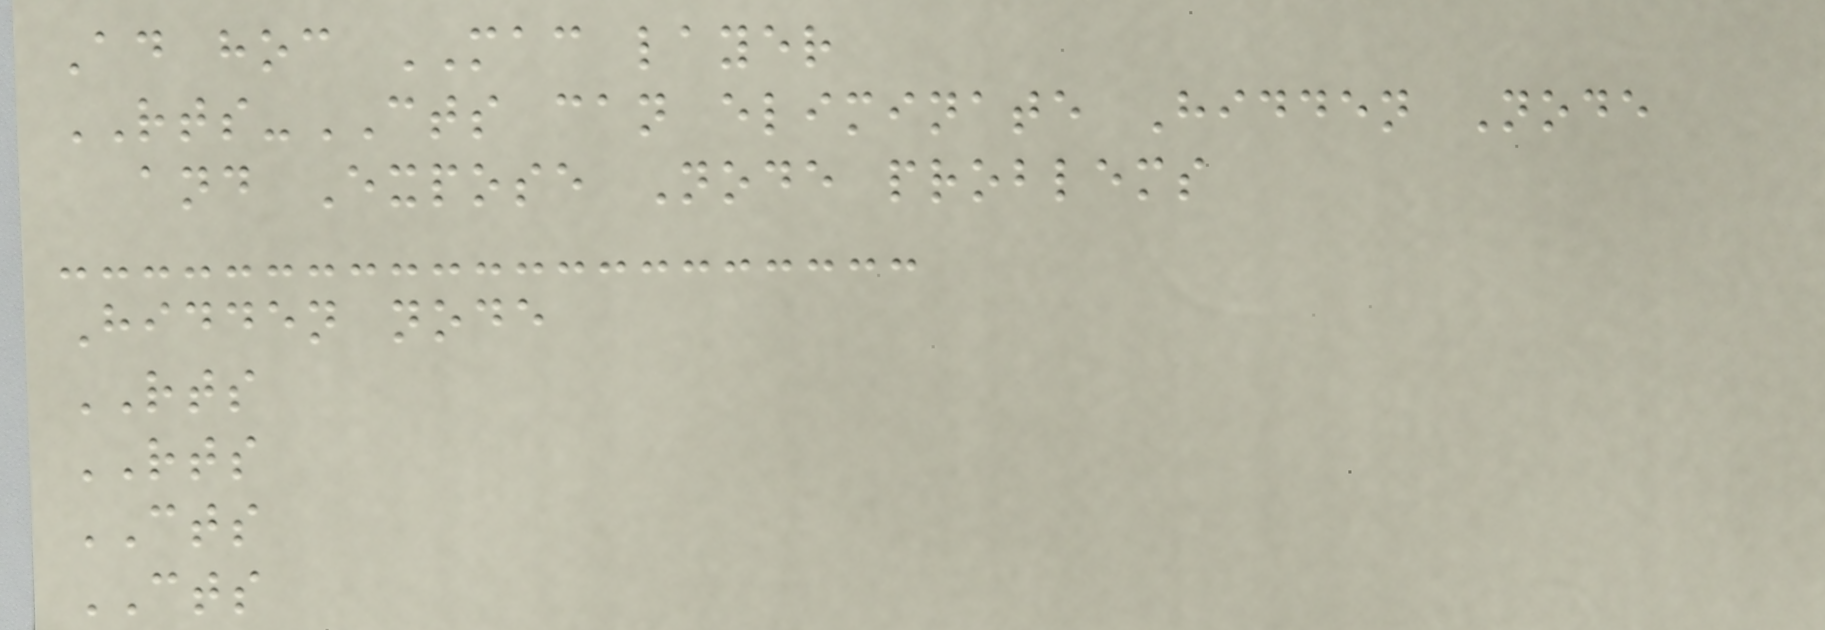Ad hoc MAC layer
RTS-CTS can eliminate Hidden Node
and Expose Node problems
Hidden node
RTS
RTS
CTS
CTS
